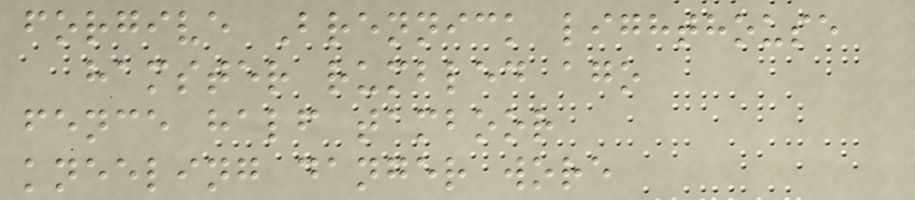forgive Brennick lighthouse
hamster rumbled ago
fence half tamboor
kneeling danger wore
